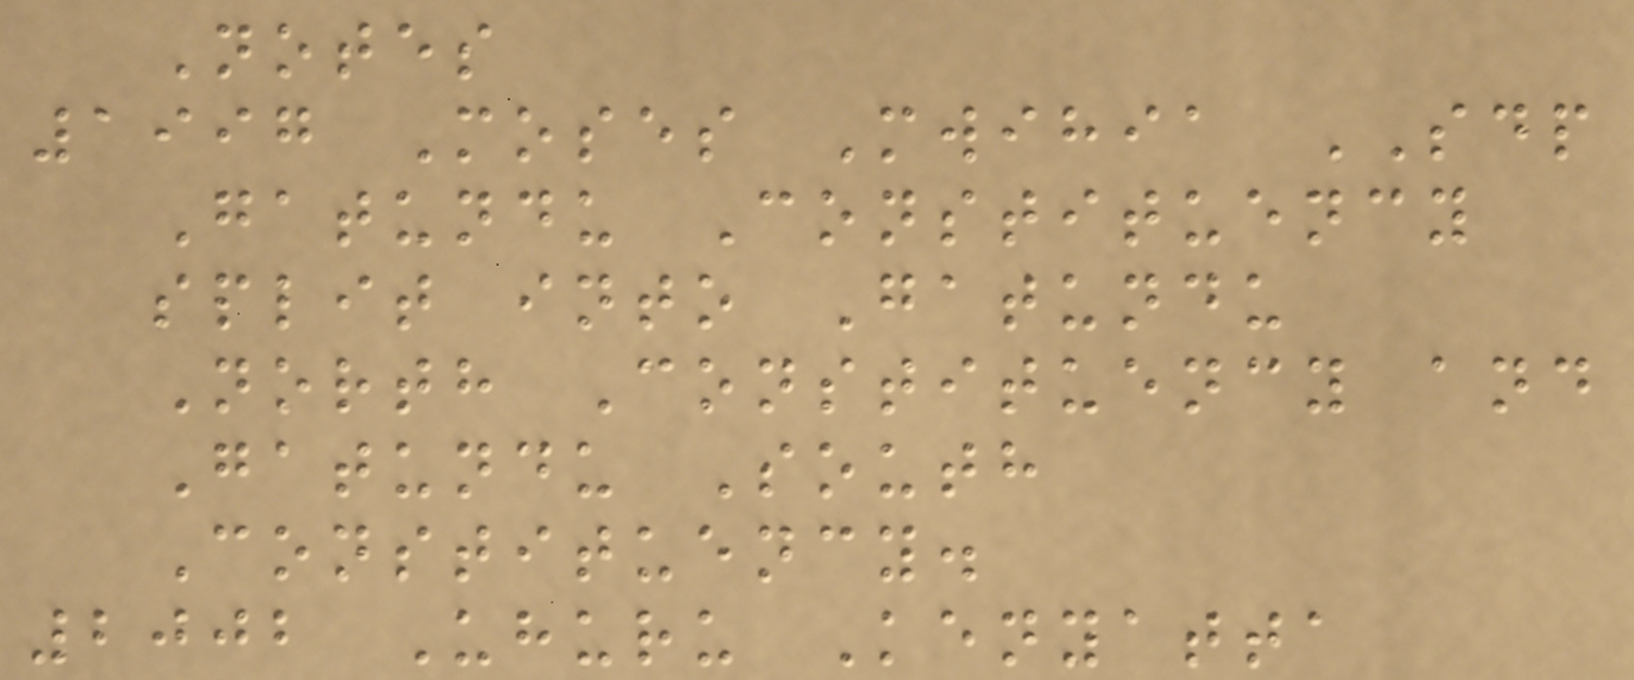Notes
1997 Moses Mwihia SDP
Gatundu Constituency
split into Gatundu
North Constituency and
Gatundu South
Constituency.
2002 Uhuru Kenyatta
